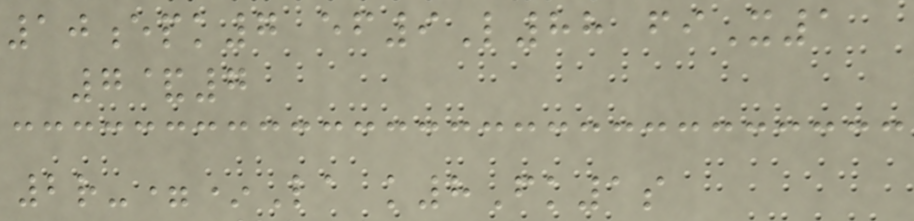10epk7 ef9L88 fiX1
7&7
2r-=*La k8Fk1s
